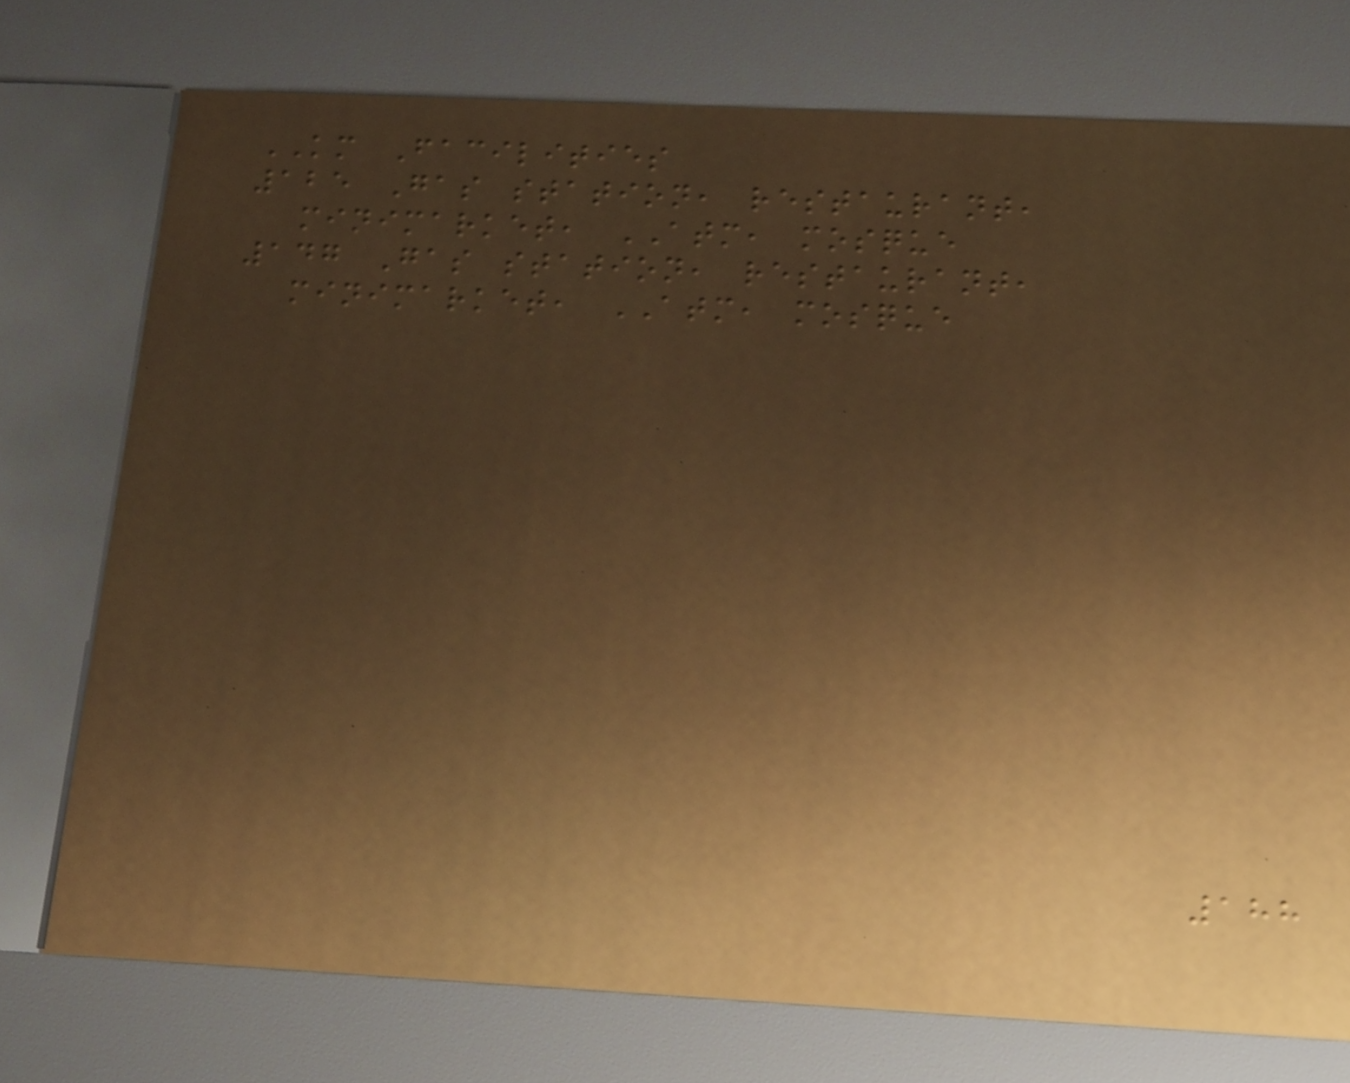KM Facilities
125 Gas station, restaurant,
minimarket, ATM, mosque
147 Gas station, restaurant,
minimarket, ATM, mosque
188
